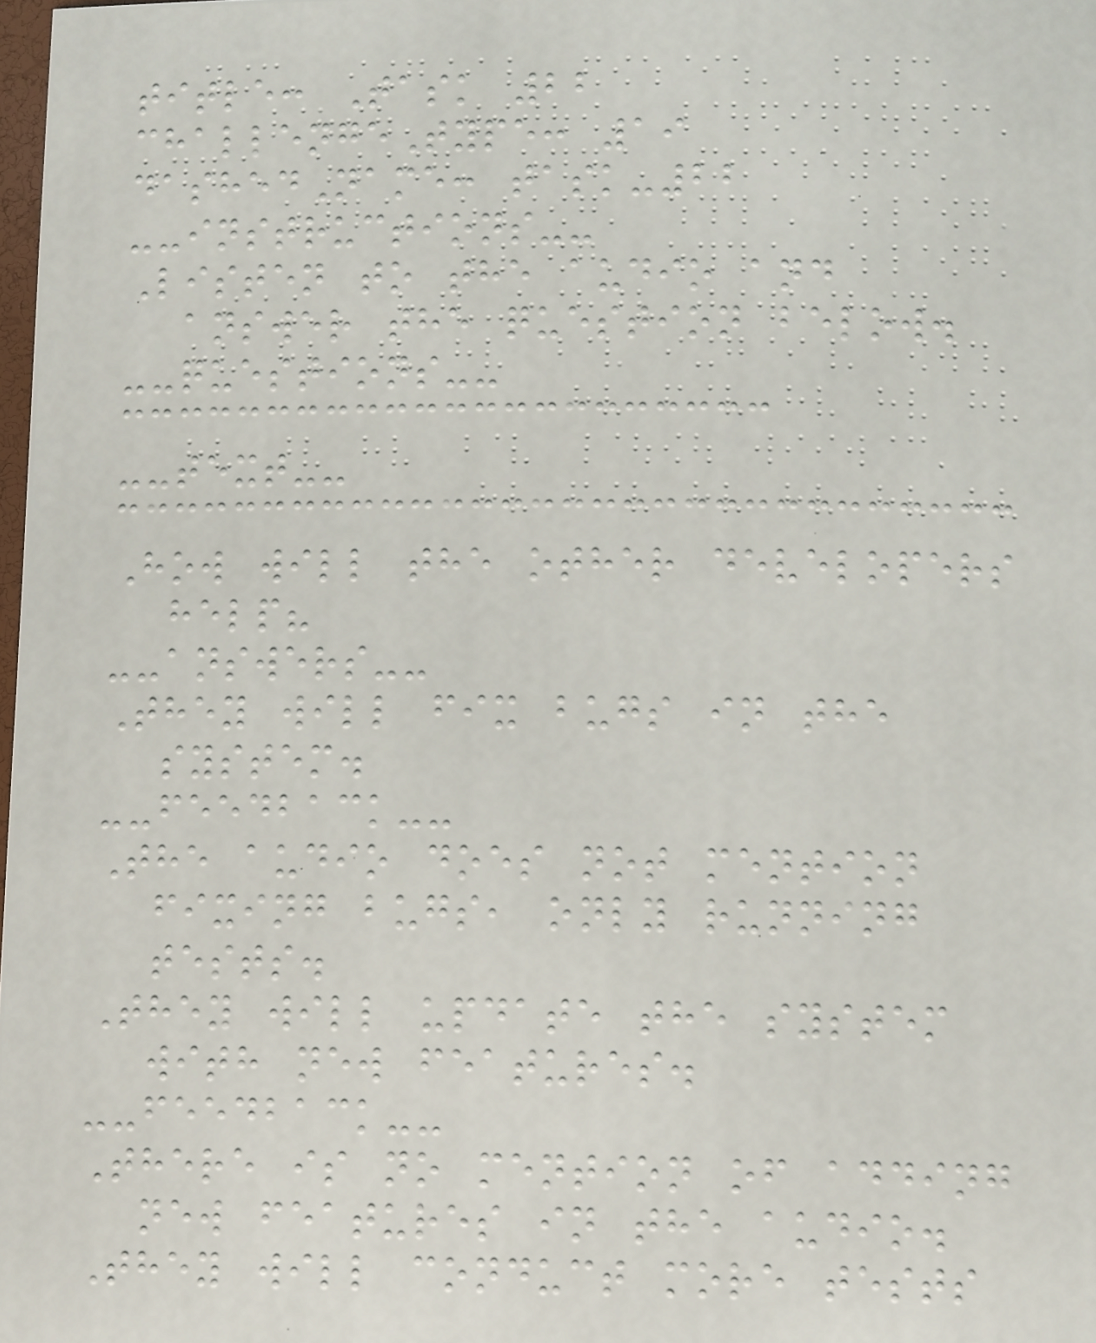title: Task 22
challengeType: 19
dashedName: task-22
--instructions--
Listen to the audio and
answer the question below.
--questions--
--text--
How will the other developers
help?
--answers--
They will fix bugs in the
system.
--feedback--
The audio does not mention
fixing bugs, only running
tests.
They will update the system
with new features.
--feedback--
There is no mention of adding
new features in the audio.
They will conduct more tests
